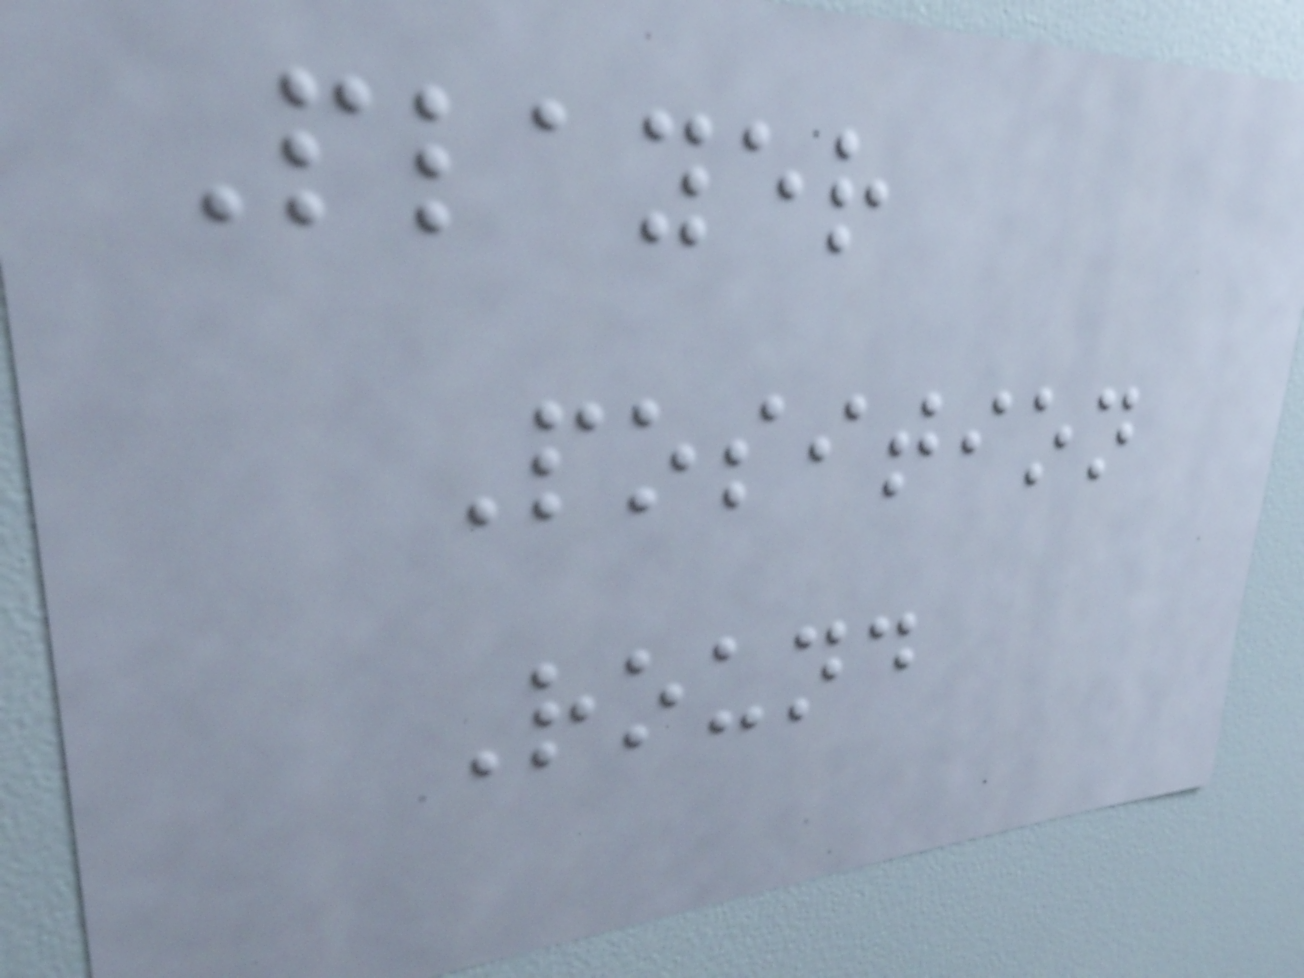Player
Position
Round
